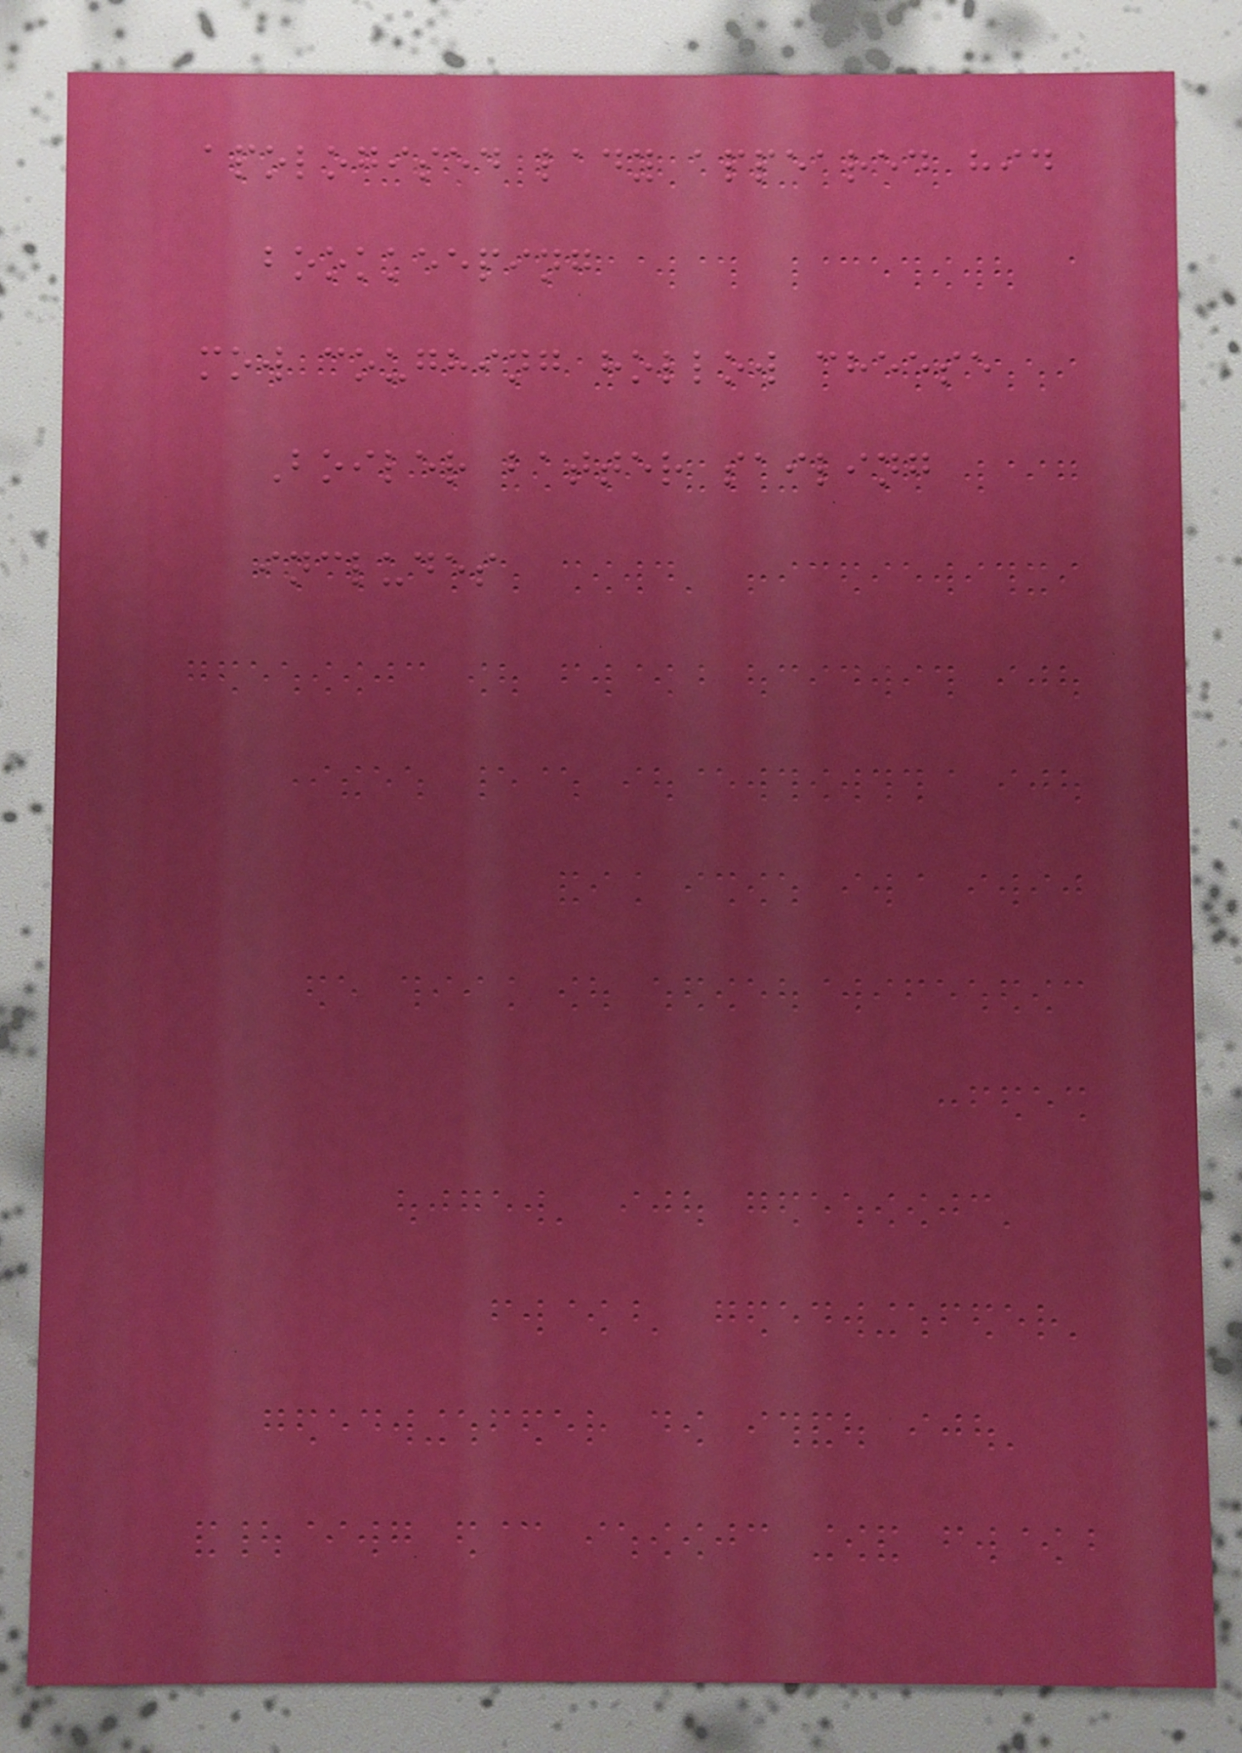apologised lady appeared hid
bookkeeping
mow coughing hollow cheese
Boiler batter sailing
includes
